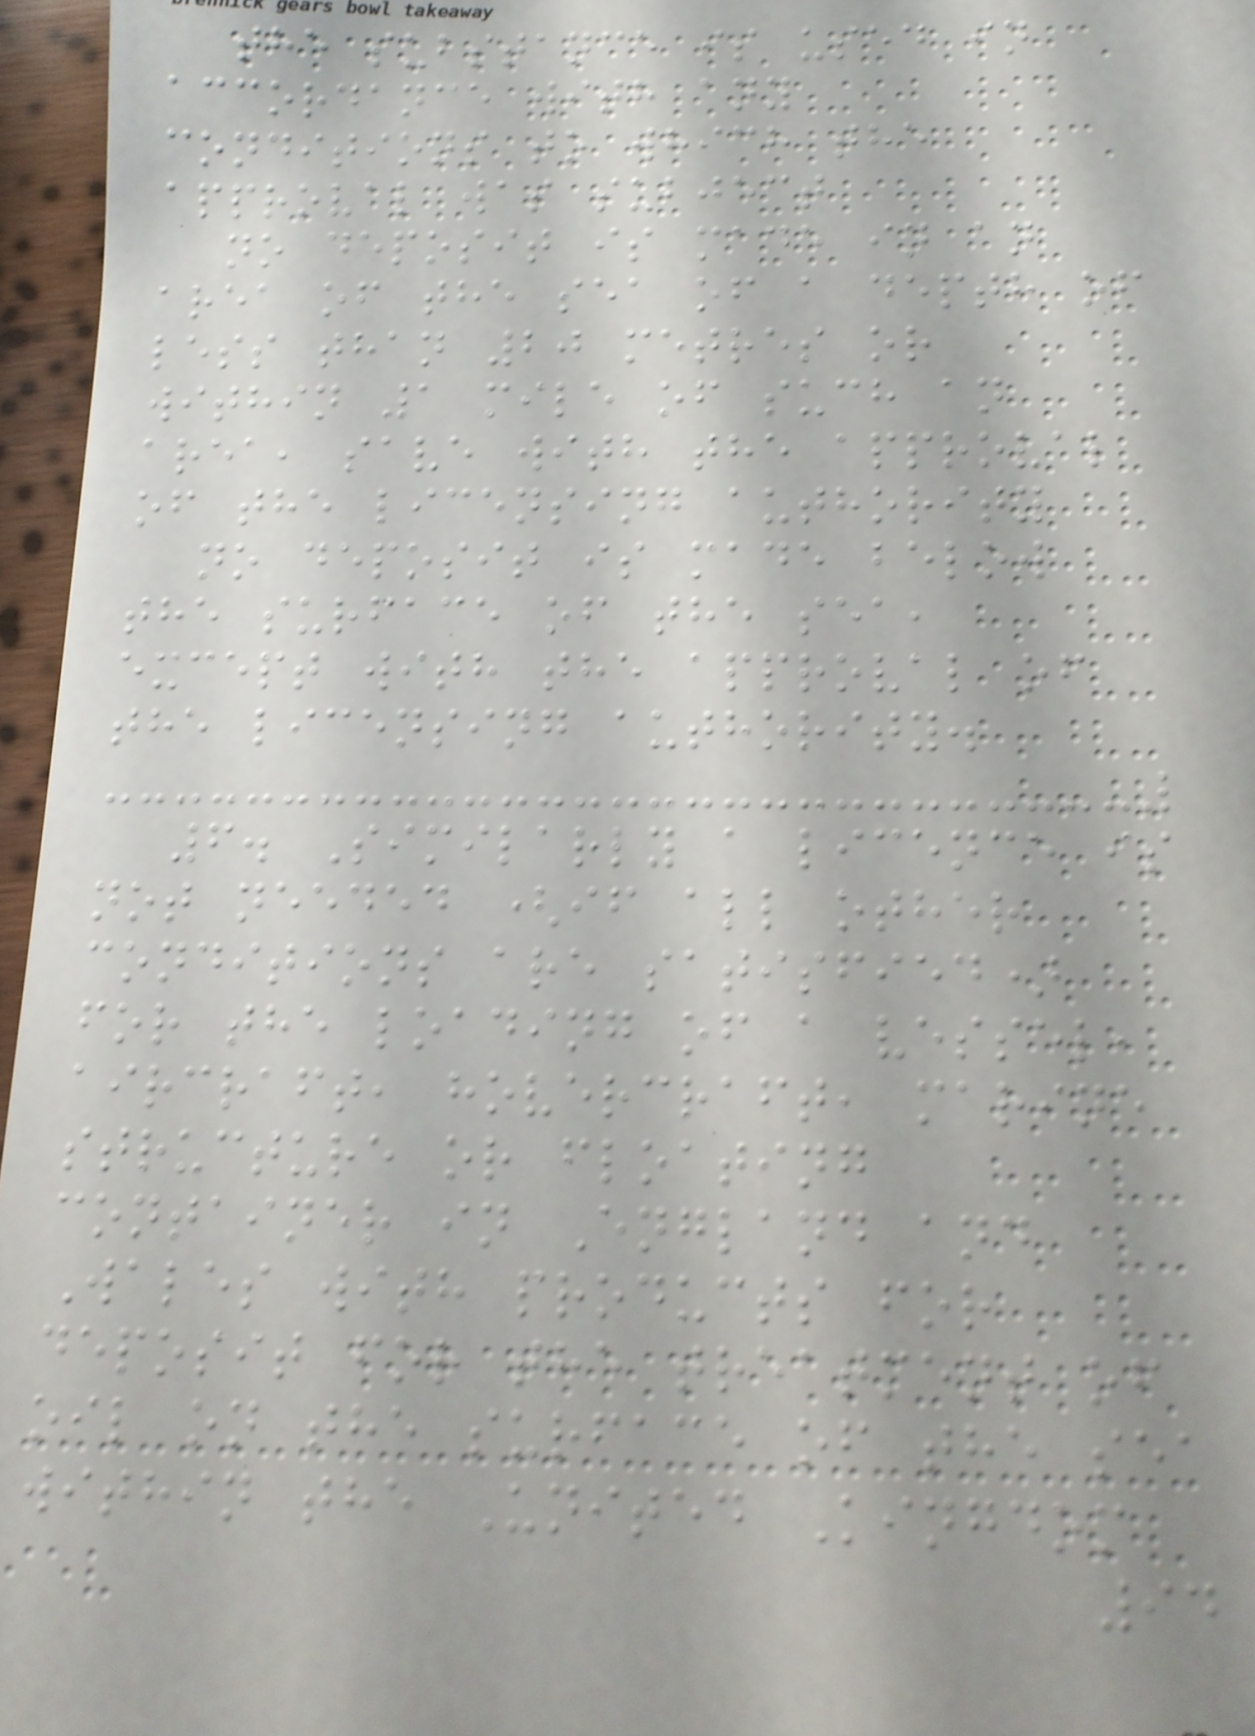the substance is used in
accordance with any
conditions to which the
approval was subject
no deposit is made in an
area of the sea of a depth of
less than 20 metres or
within 1 mile of such an
area, save with the approval
of the licensing authority
no deposit is made below
the surface of the sea,
except with the approval of
the licensing authority.
6. Similarly a licence is
not needed (if all other
conditions are satisfied)
for the loading of a vessel,
aircraft, hovercraft, marine
structure or floating
container in England and
Wales with products for
deposit for the treatment of
oil on the surface of the sea
within the United Kingdom
94
